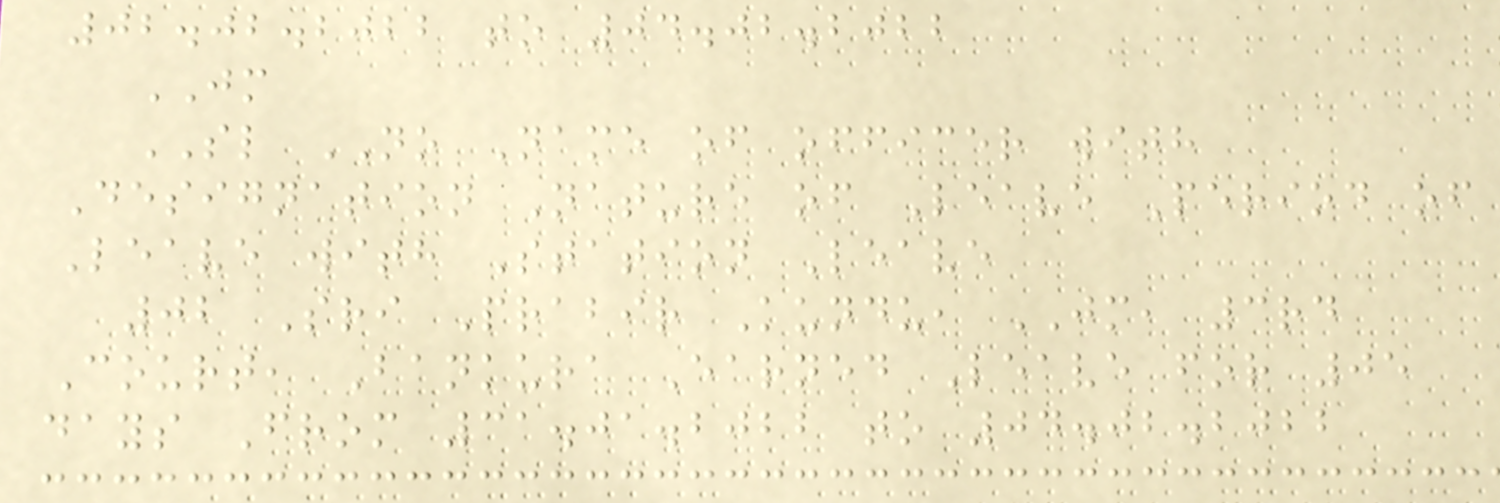02.02.2022 to 04.02.2022
JM
SL NO Name of officer with
Designation Nature of Leave Period of
Leave with Station Leave
02 Sri Prabir Kundu, JM, 3rd
Court, Bankura Earned Leave for 05
days From 31.01.2022 to 04.02.2022
